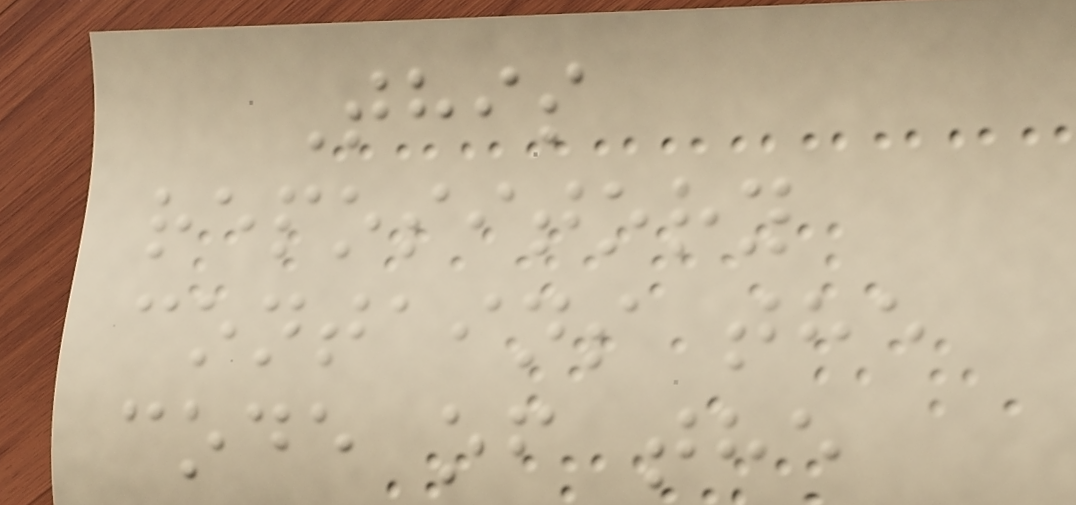This
repository
contains the
code of the
